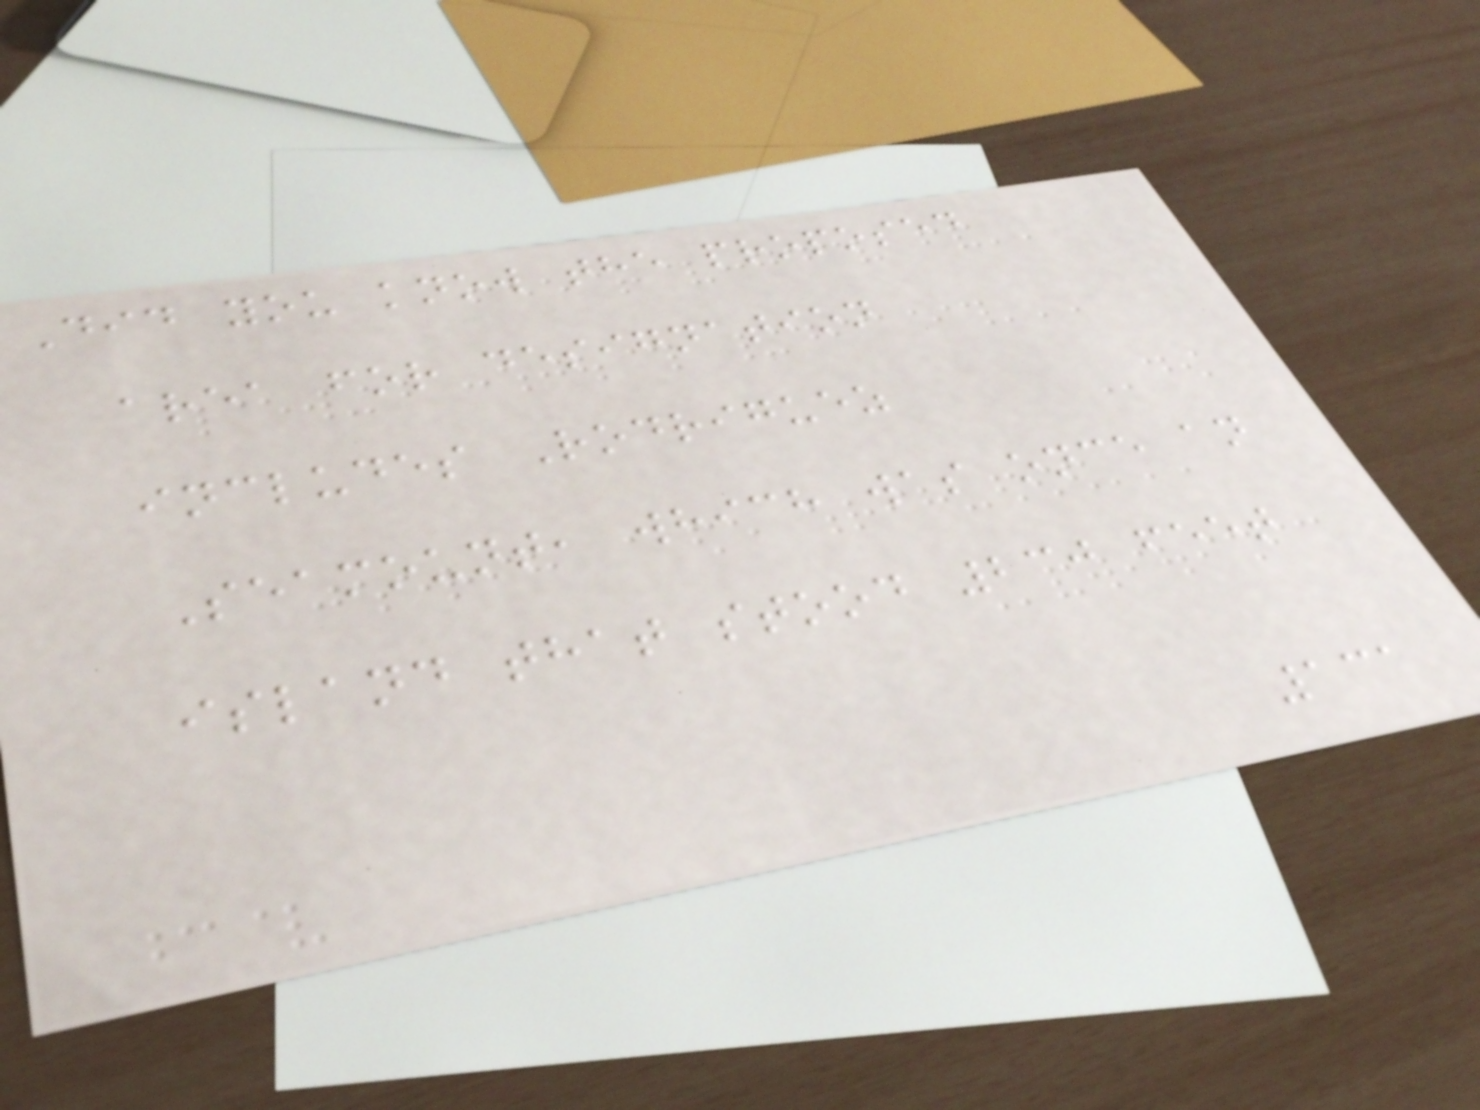Did you know the proposed
area for designation
includes Rodriguez
Seamount, which was once an
island that stood 230 feet
131
